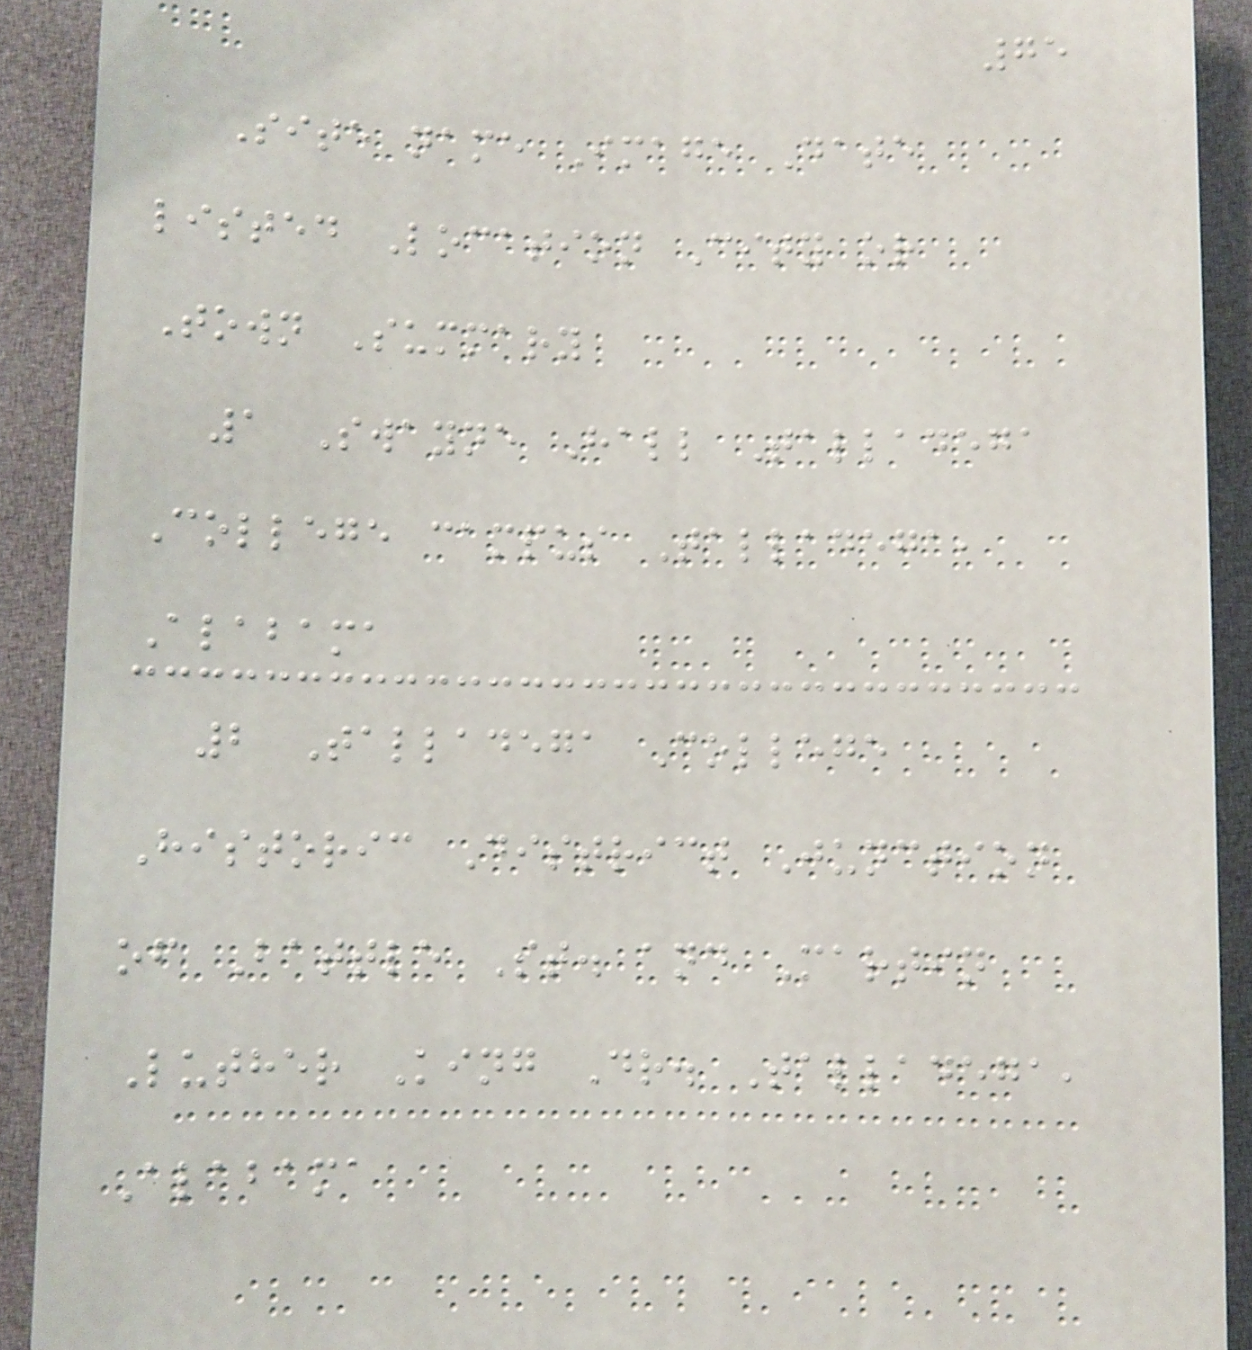75
Site name Image Date
listed Location City or
Town Summary
1 Swayne Hall Talladega
College campus Talladega,
Alabama
2 Talladega College
Historic District Junction
of Battle St. and Martin
Luther King Dr. Talladega,
Alabama
